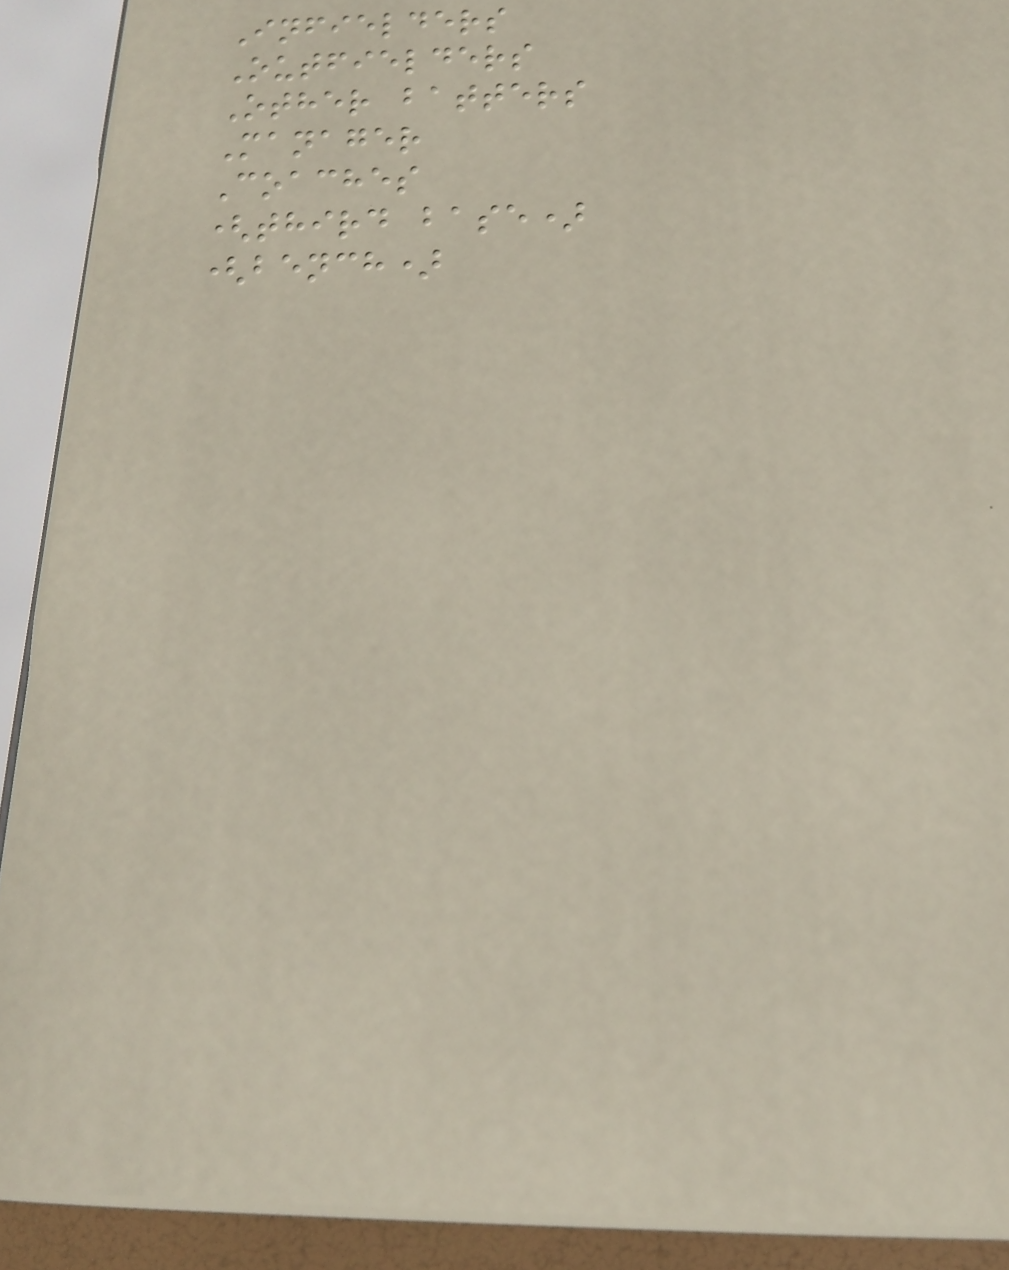Infielders
Outfielders
Other batters
Manager
Coaches
(third base)
(bench)
